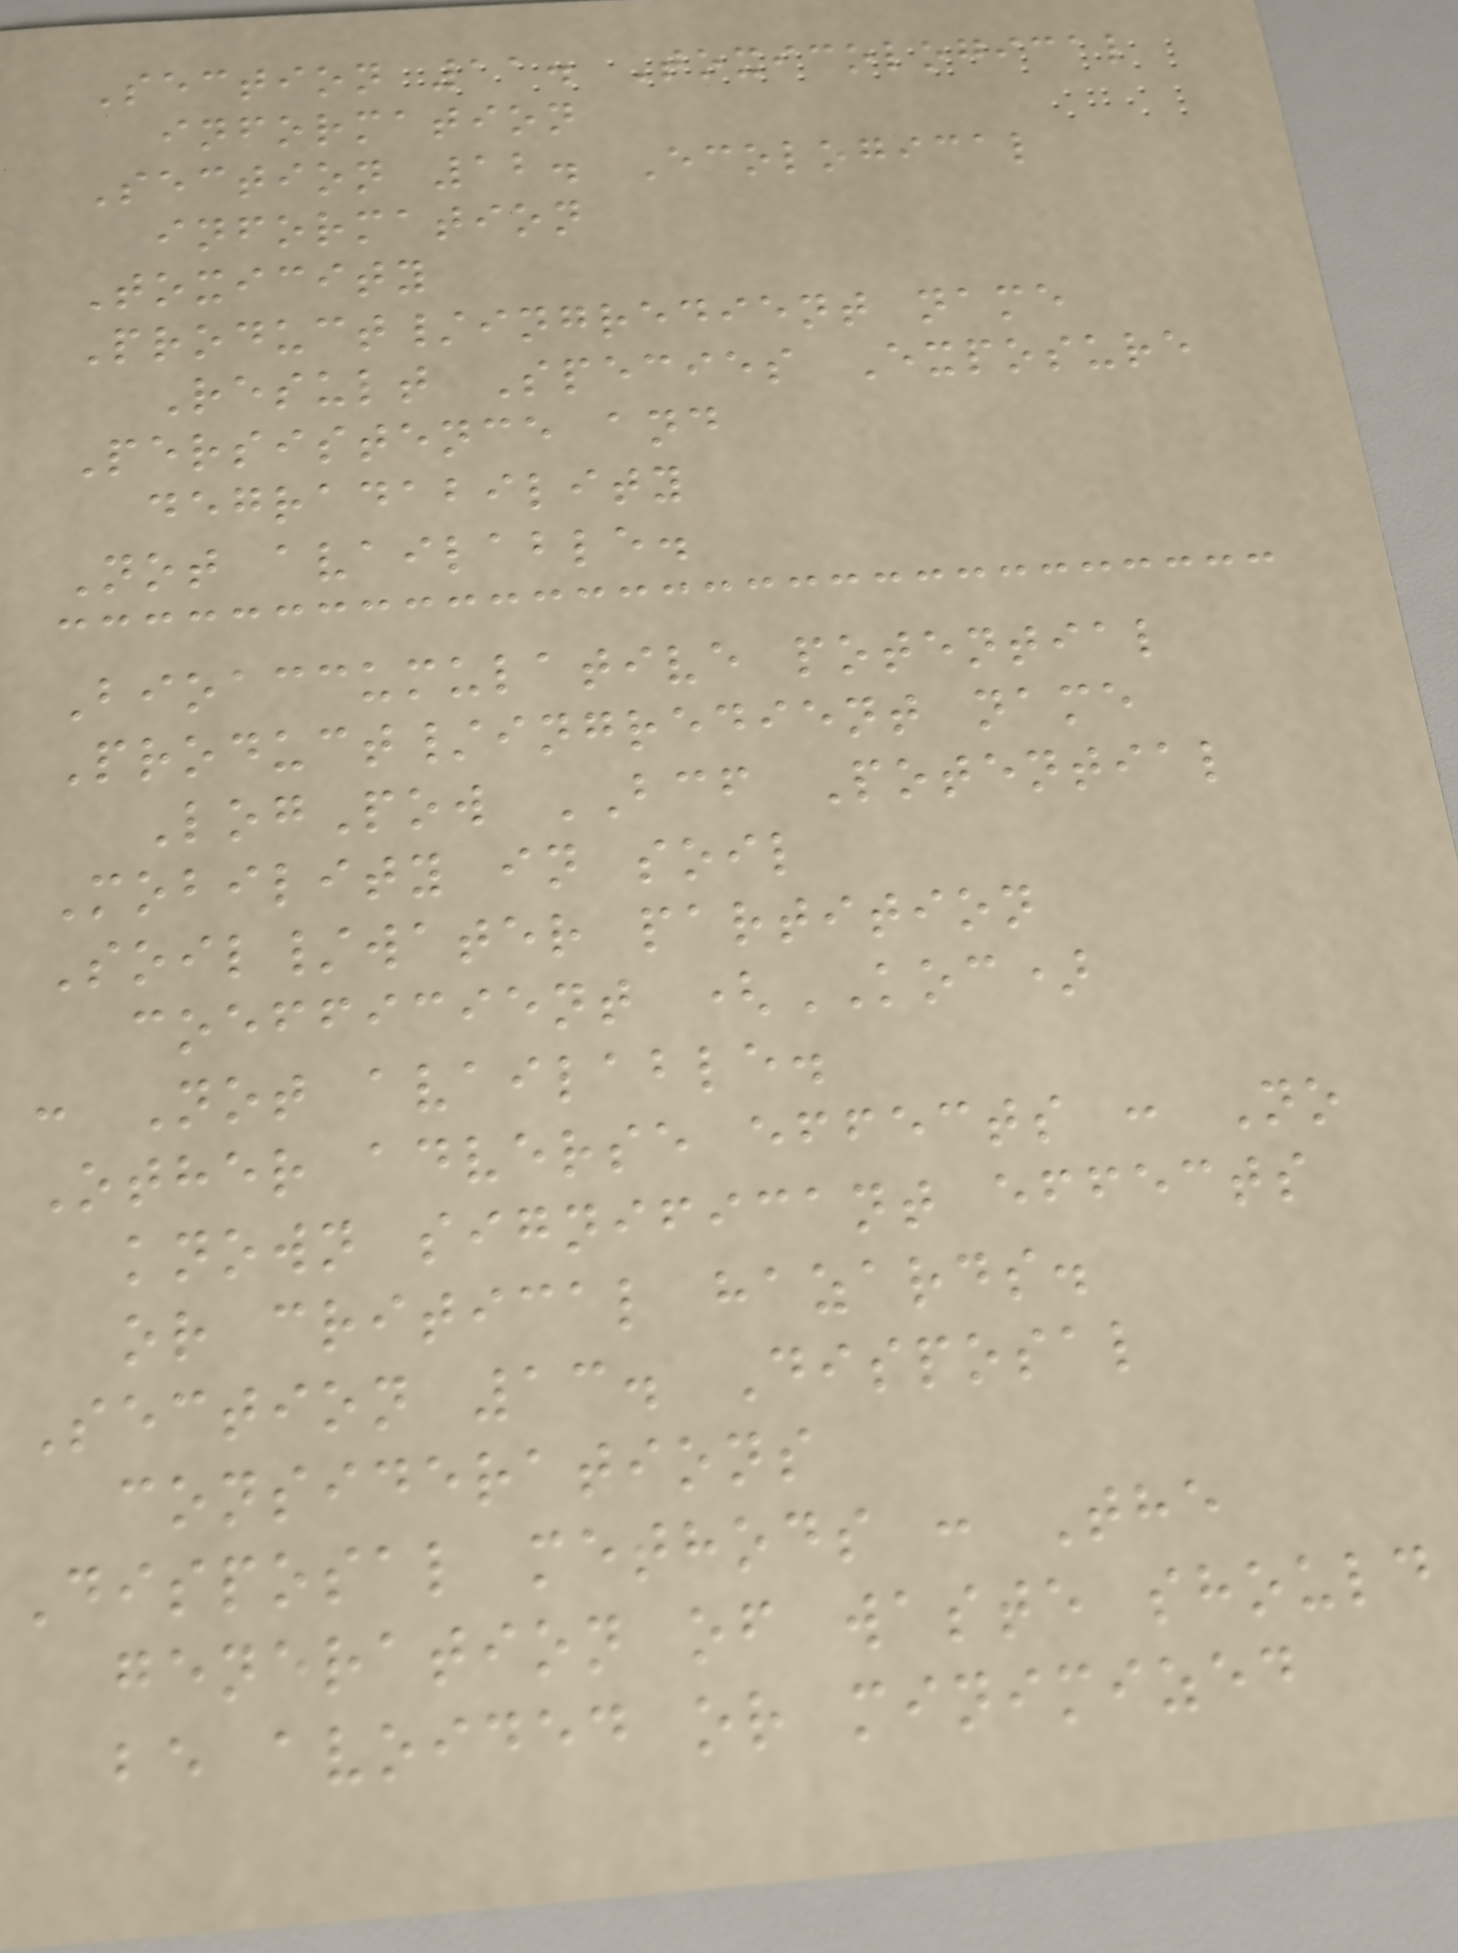Section 11. Toxicological
information
Section 12. Ecological
information
Toxicity
Product/ingredient name
Result Species Exposure
Persistence and
degradability
Not available.
Bioaccumulative potential
Product/ingredient name
LogPow BCF Potential
Mobility in soil
Soil/water partition
coefficient (KOC)
: Not available.
Other adverse effects : No
known significant effects
or critical hazards.
Section 13. Disposal
considerations
Disposal methods : The
generation of waste should
be avoided or minimized
